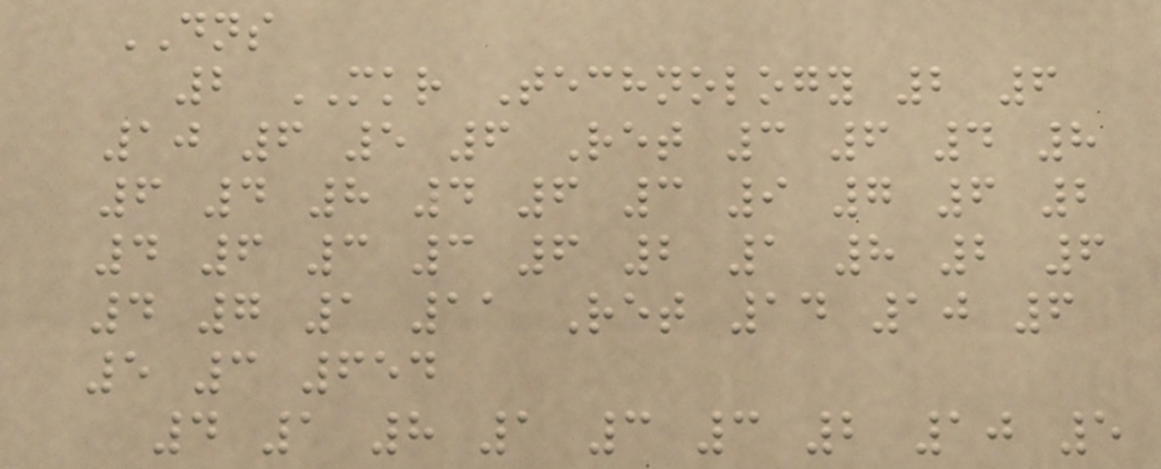DNS
2 MKR Technology 2 6
10 6 5 6 Ret 3 6 4 8
6 4 8 4 6 3 9 7 6 2
4 6 3 3 6 2 1 8 2 6
4 7 1 11 Ret 14 10 6
5 3 654
4 1 8 1 3 3 2 10 5
